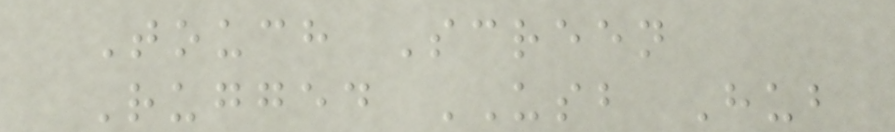Touch Screen
Rugged USB Hub
